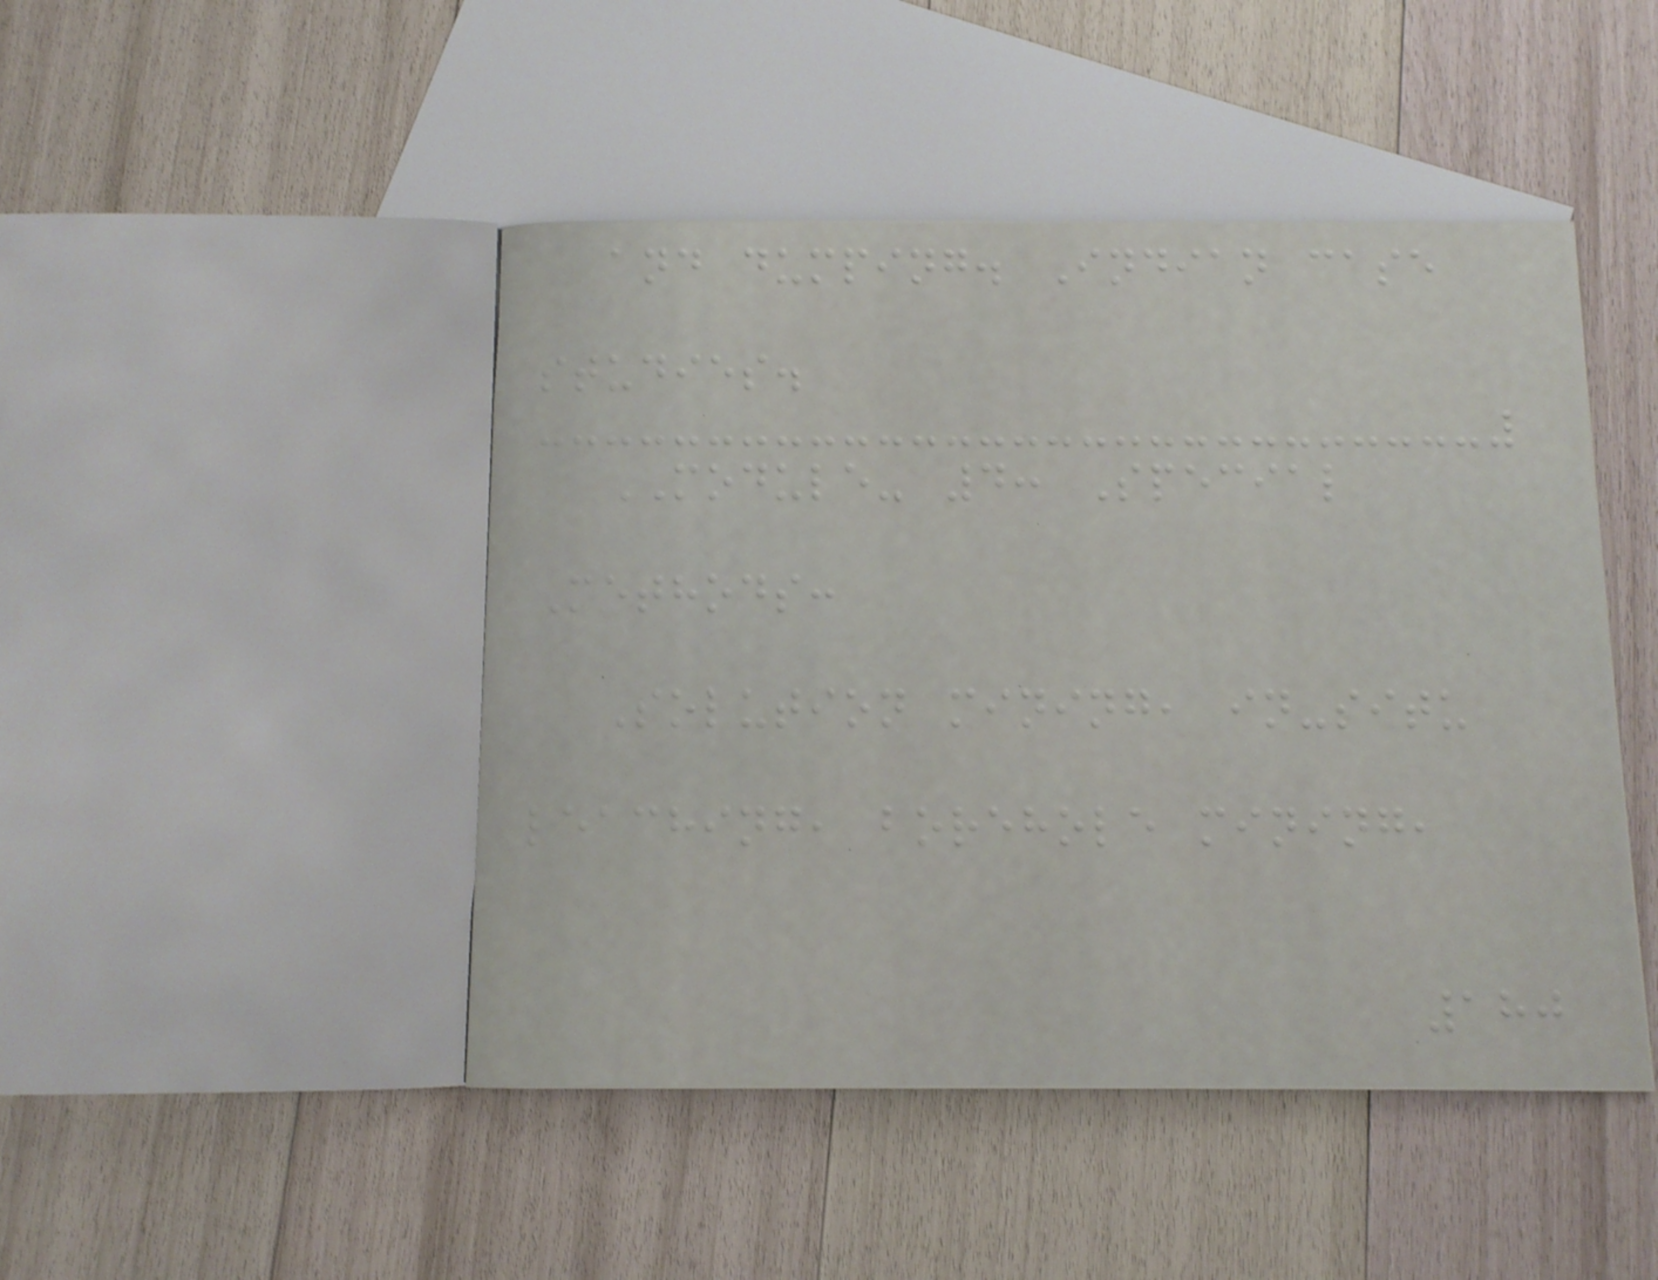and dumping. Indian case
studies.
MODULE- 4: Special
Methods:
Solution mining, in-situ
leaching, borehole mining,
180
